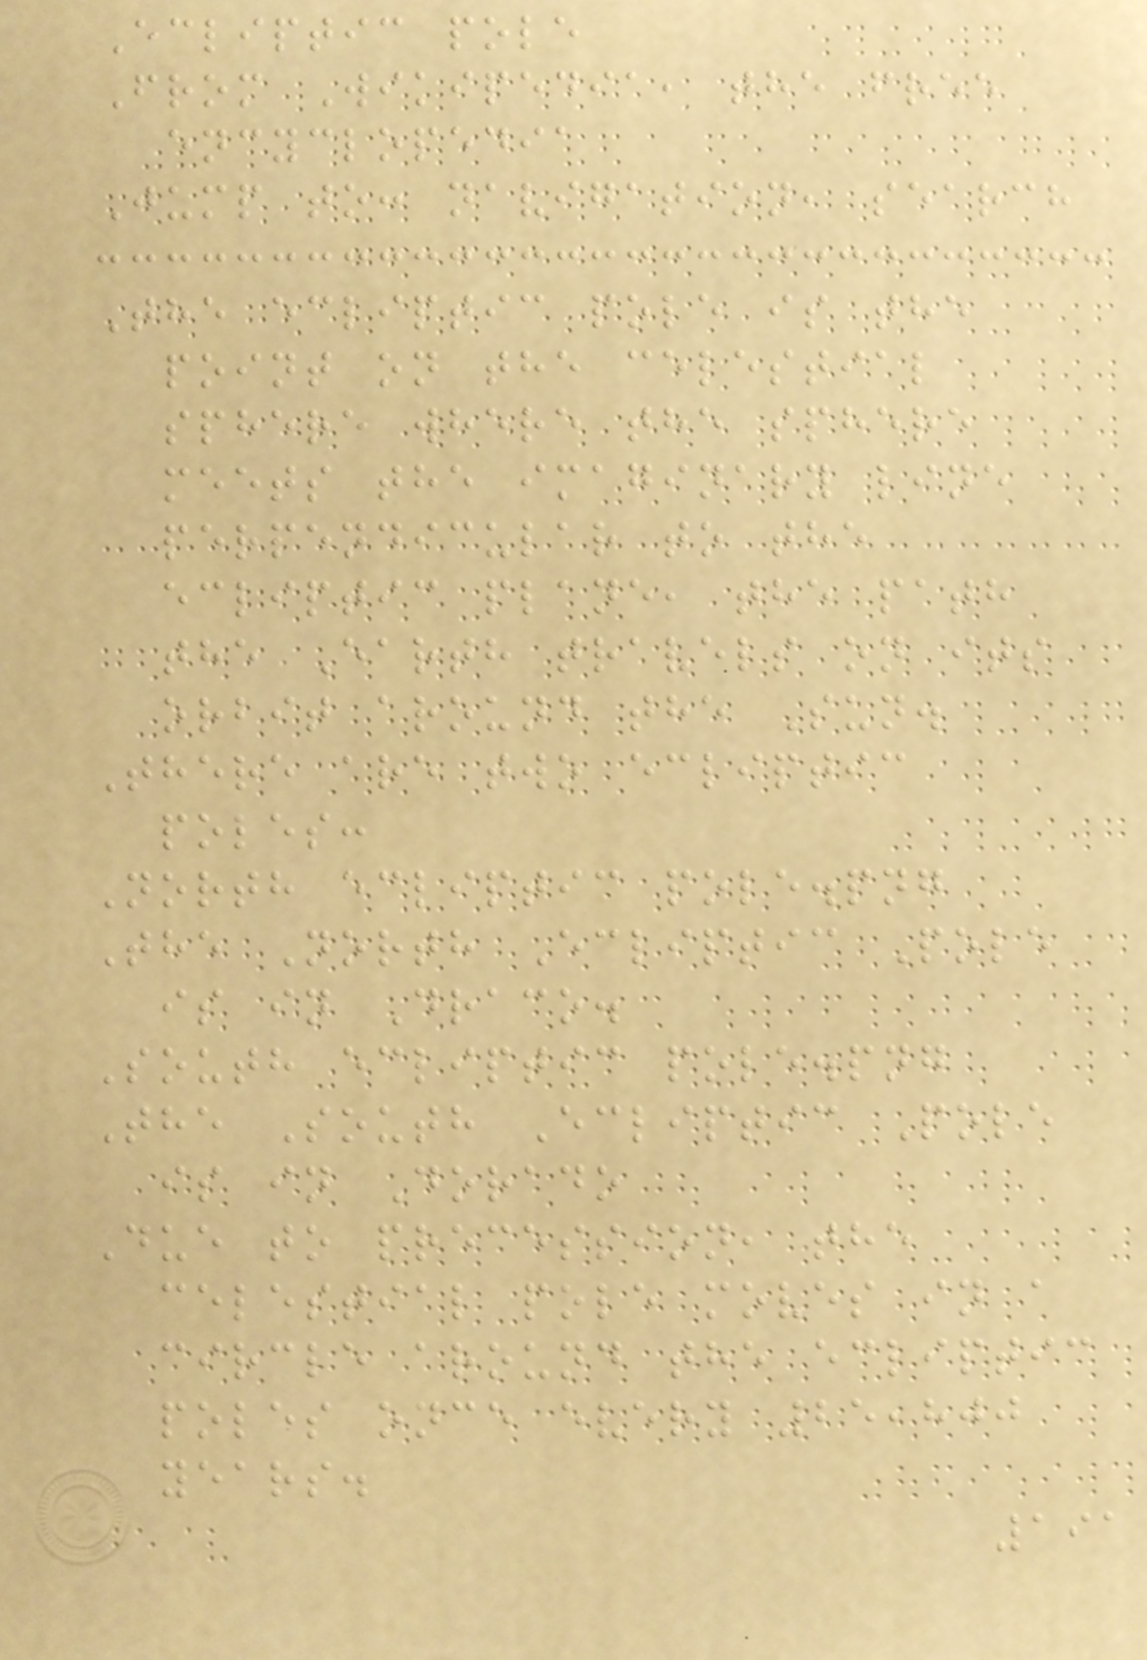Ecliptic pole
From Wikipedia, the free
encyclopedia
Jump to: navigation, search
The ecliptic pole is the
point on the celestial
sphere where the sphere
meets the imaginary line
perpendicular to the
ecliptic plane, the path
the Earth travels on its
orbit around the Sun.
There are two ecliptic
poles:
North ecliptic pole.png
The North Ecliptic Pole
is in Draco.
South ecliptic pole.png
The South Ecliptic Pole
is in Dorado
Due to precession, the
celestial pole moves in a
circle around the ecliptic
poles once every 25,800
years.
191
